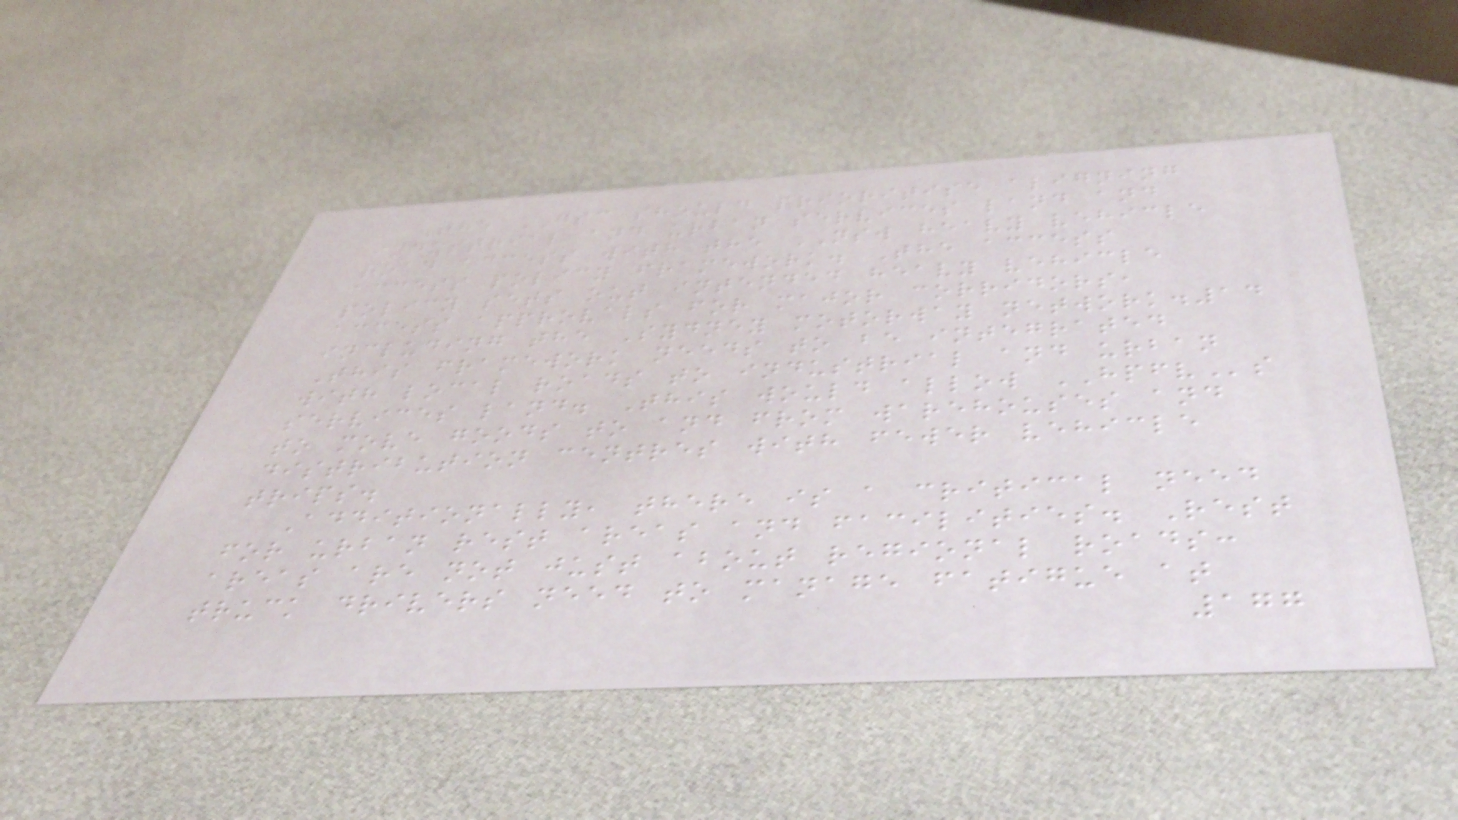The GSC should prioritise aligning
industrial and urban services land and
road access with the NSW heavy vehicle
access policy framework. The access
policy sets out intended heavy vehicle
access approvals for major corridors,
including the Sydney motorway network.14
This framework needs to be integrated
with local roads to industrial and urban
services land. This would allow HPFVs
to move goods to and from warehouses and
distribution centres with fewer vehicle
trips.
Additionally, there is a critical need
for urban rest areas and facilities. Rest
areas are not just about regional roads:
truck drivers need to manage fatigue at
177
